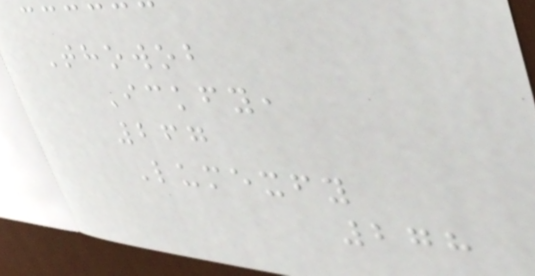Thowob
Ickfy,
267
Lumexfy
278
